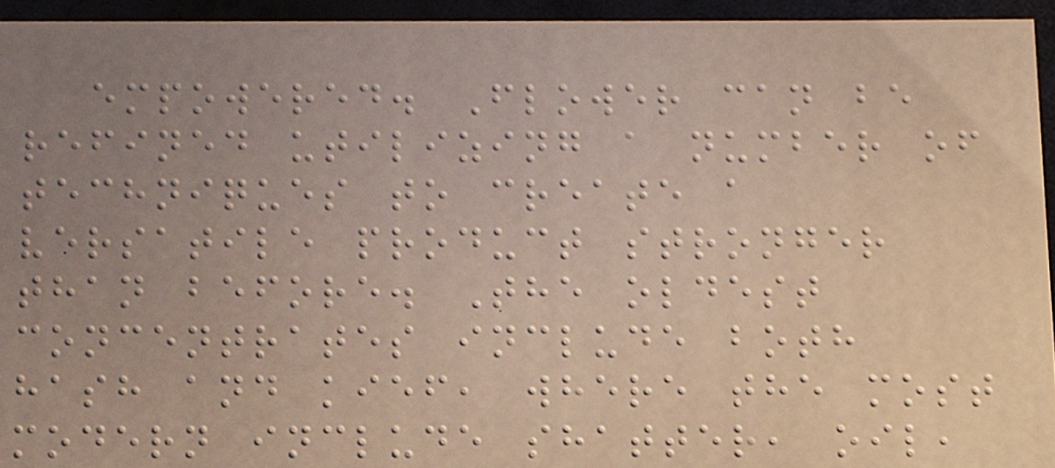empowered. Flower can be
refined utilizing a number of
techniques to create a
versatile product stronger
than before. The oldest
concentrates include both
hash and kief, where the most
modern include shatter, oil,
